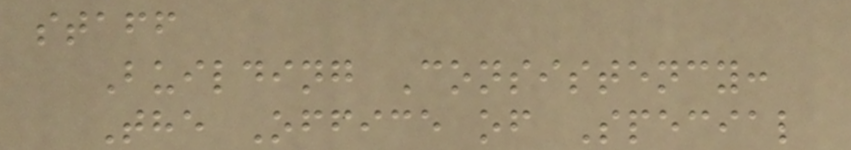staff
Building Consistency:
The Office of Special
